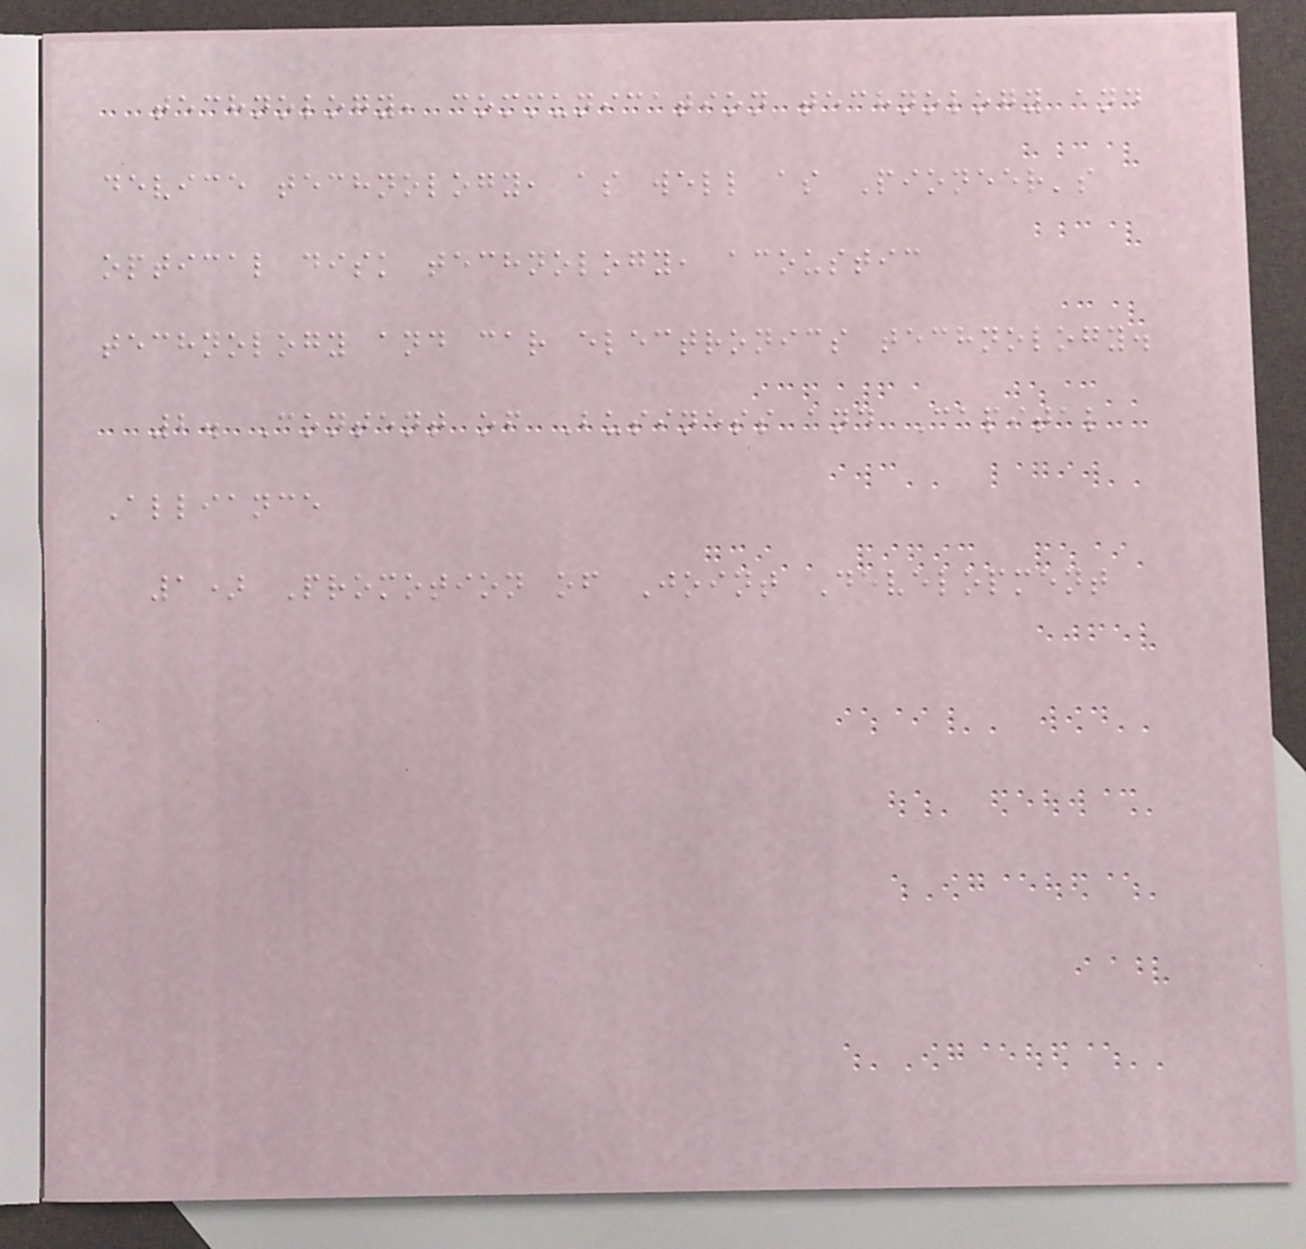technology, communication technology and
device technology, as well as Pioneer's
optical disk technology, acoustic
technology and car electronics technology.
2. Content of Business and Capital
Alliance
1) Promotion of Joint Development
